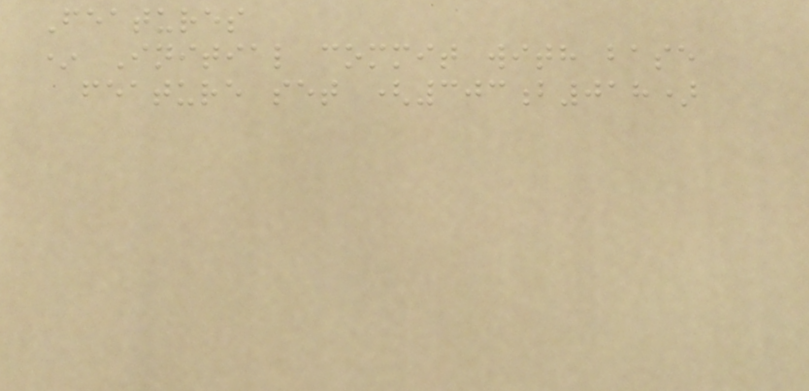Features
* Initial commit with base
feature set (303b018)
